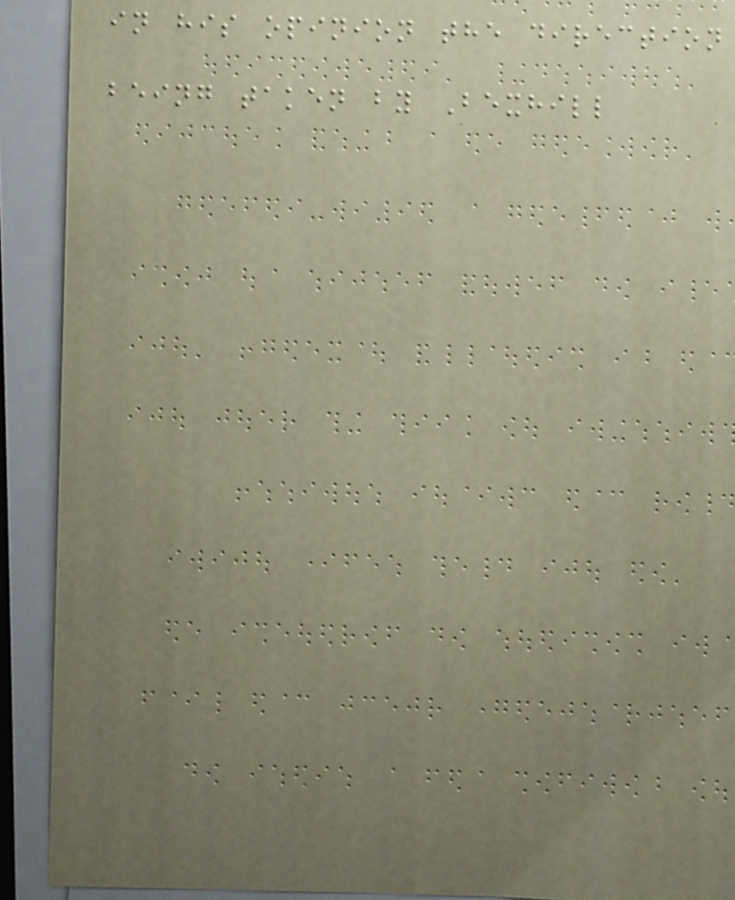in his opinion the direction
being taken by Bexhill
